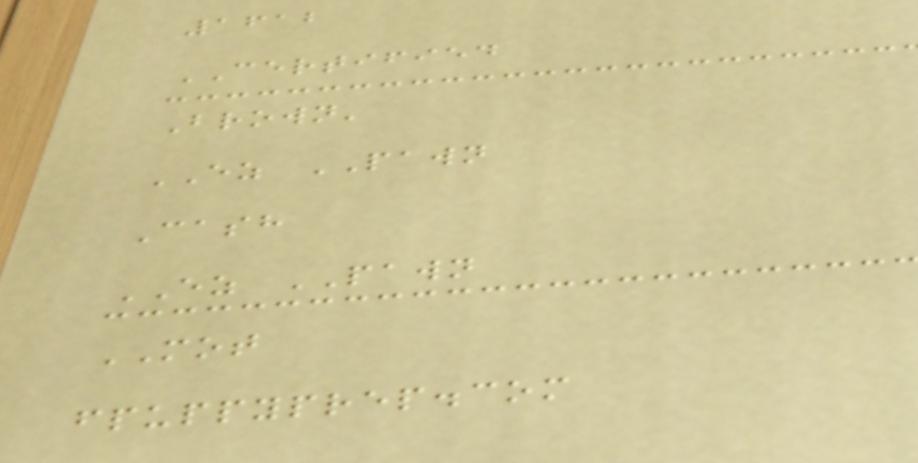1612
CERTIFIED
Brown'
EZ PAWN
Cash
EZ PAWN
MOT
fpuppyprep.com
